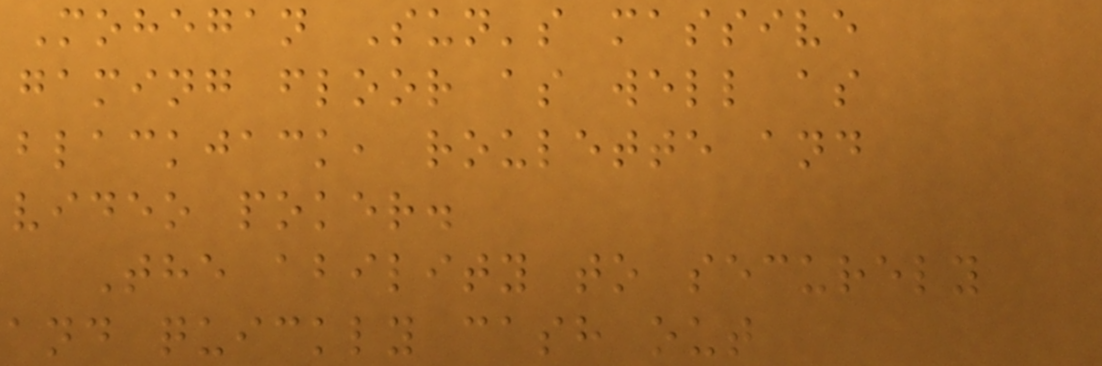Mohegan Sun's massive
gaming floor as well as
blackjack, roulette and
video poker.
The ability to securely
and quickly cash out
